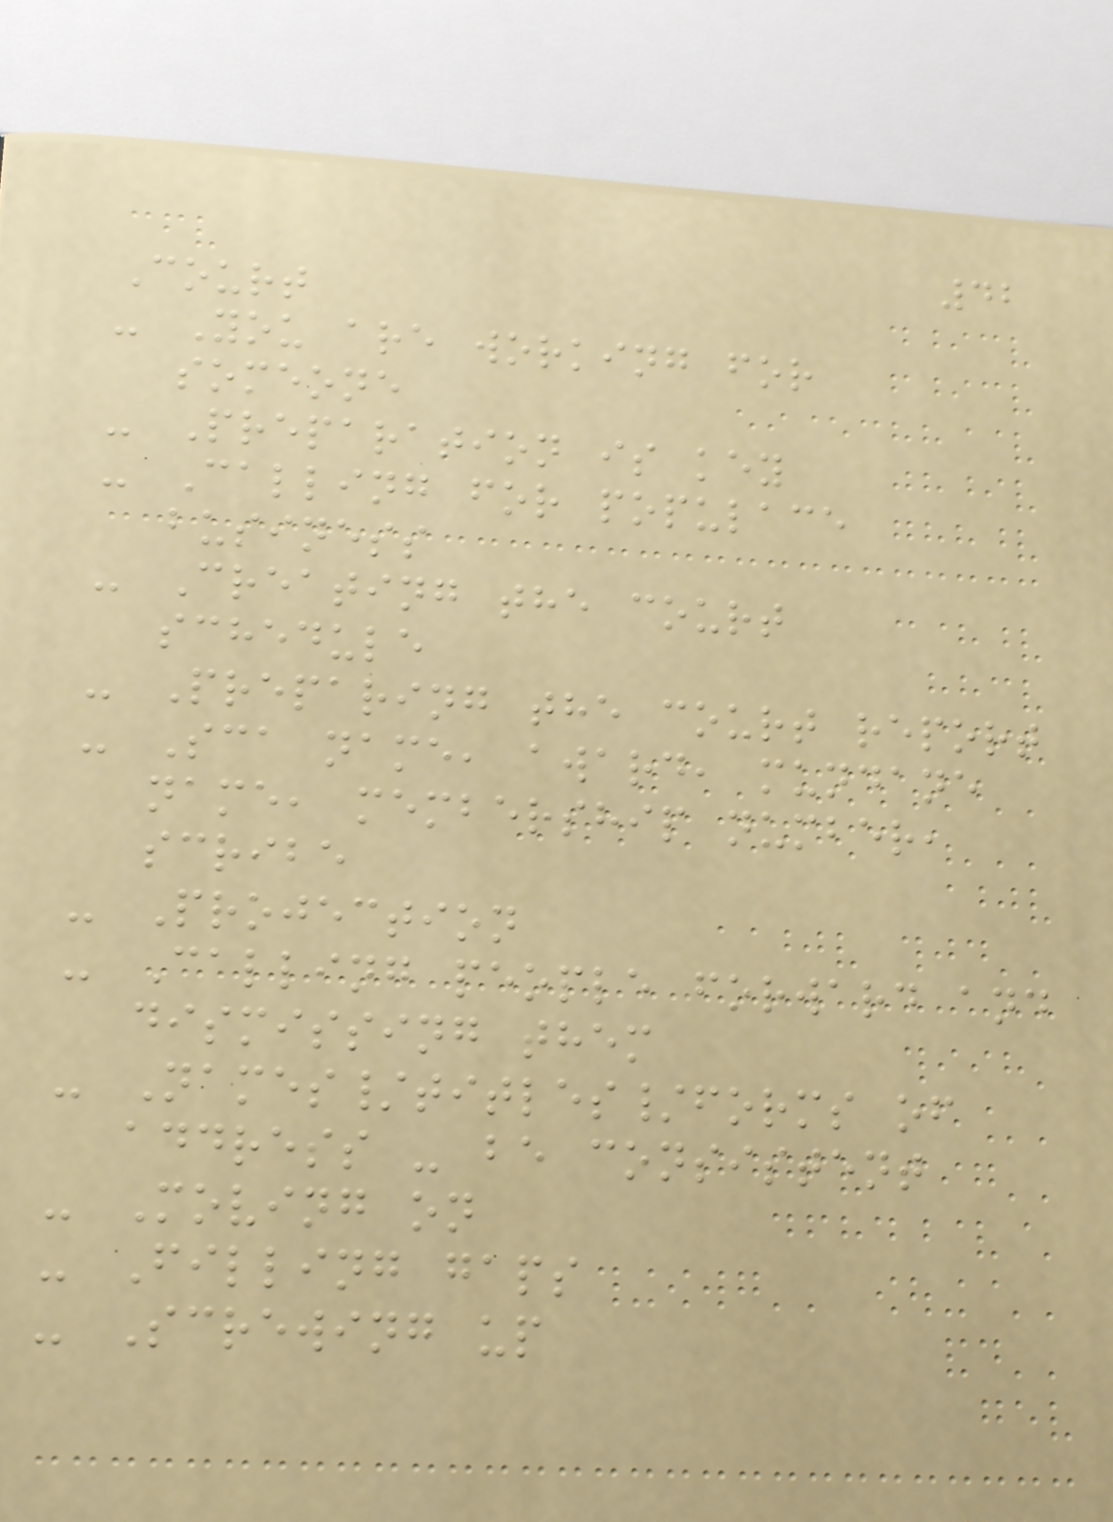42
Court
- You are working for
someone
- Preparation is key
- Calling for populace
business
- Creating the court
schedule
- Preparing the court report
- Sca name, award, mundane
name, membership number,
scribe
- Projection
- Calling people forward and
dismissing them
- Names/titles/forms of
address - be consistent
- Moving on
- Filling gaps
- Screwing up
